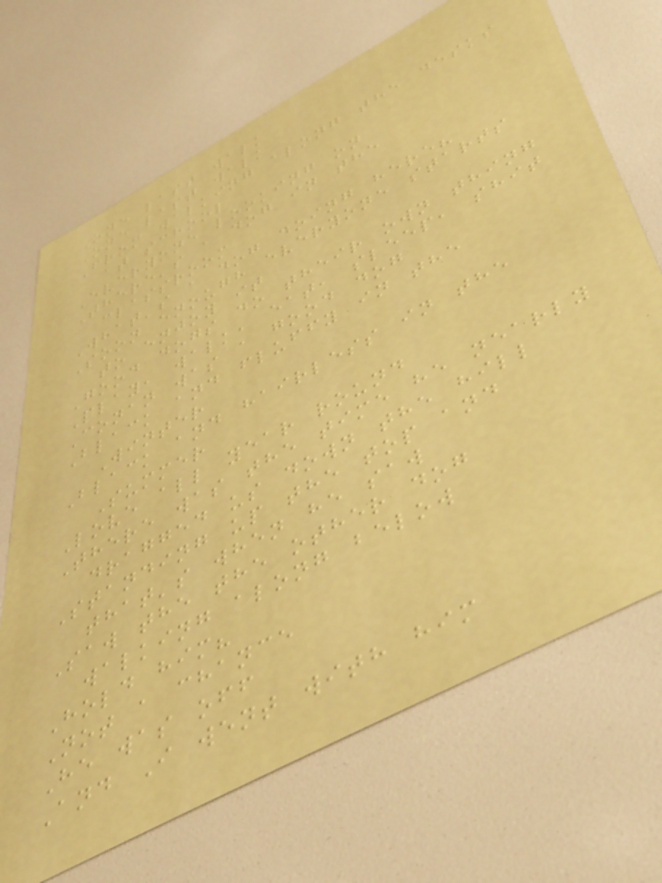One last walk
One last walk
From walking along the desks
at school
Everyone looking on
There's a dog in the
classroom
What's a dog doing here?
Soon enough everyone starts
to enjoy it
Good dogs do their own thing
Play, walk, eat, sleep, shit
Conan was a good dog
Black and fluffy in the
Winter
Black and hairless in the
Summer
Love all year round
There was the time he nearly
dragged us down the hill
Standing up the top and
that's when he saw
Saw the the other dog
walking along below
Hold him?
Not a chance
He was off
And I went with him
